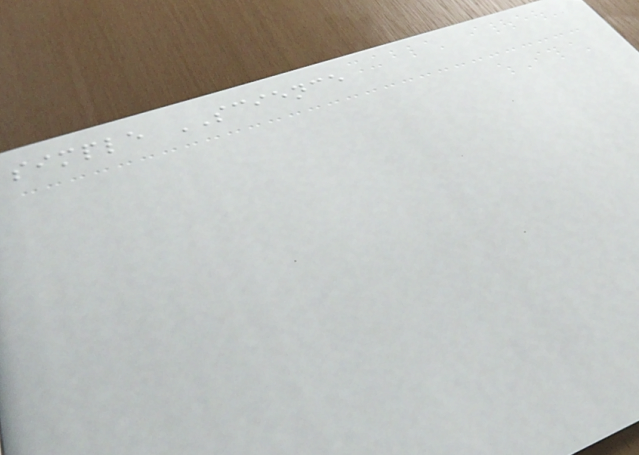simple SCIENCE
